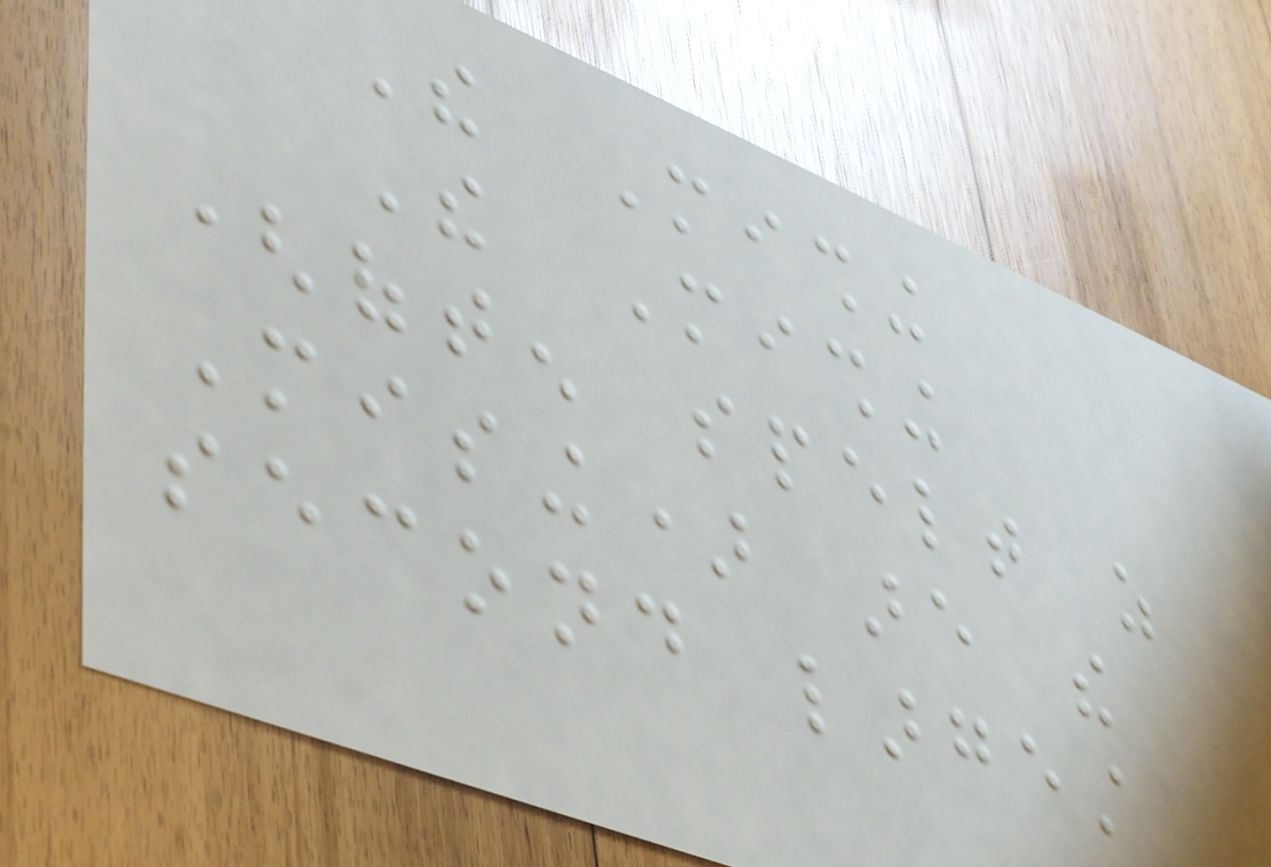The Mishing
The Mishing
(often spelt as
Mising) are the
second largest
